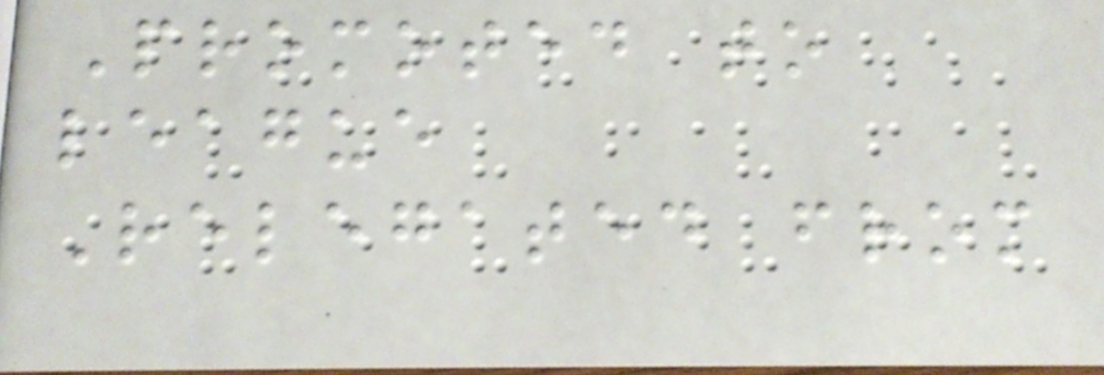Promoted to
league
Relegated from
